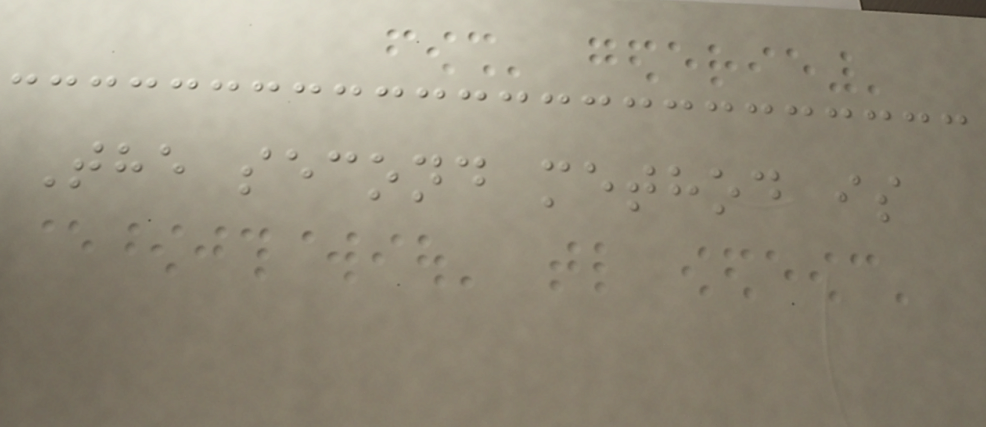The second method is
